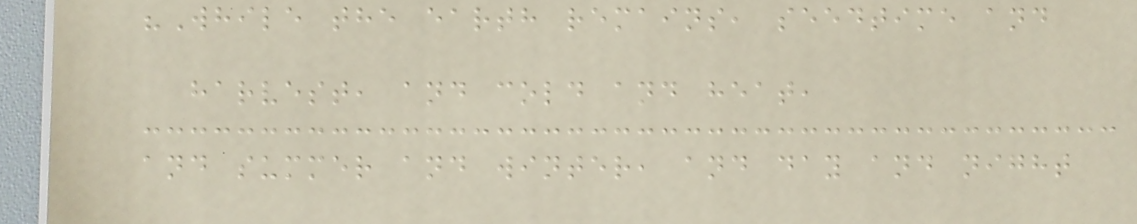"While the earth remains, seedtime and
harvest, and cold and heat,
and summer and winter, and day and night
